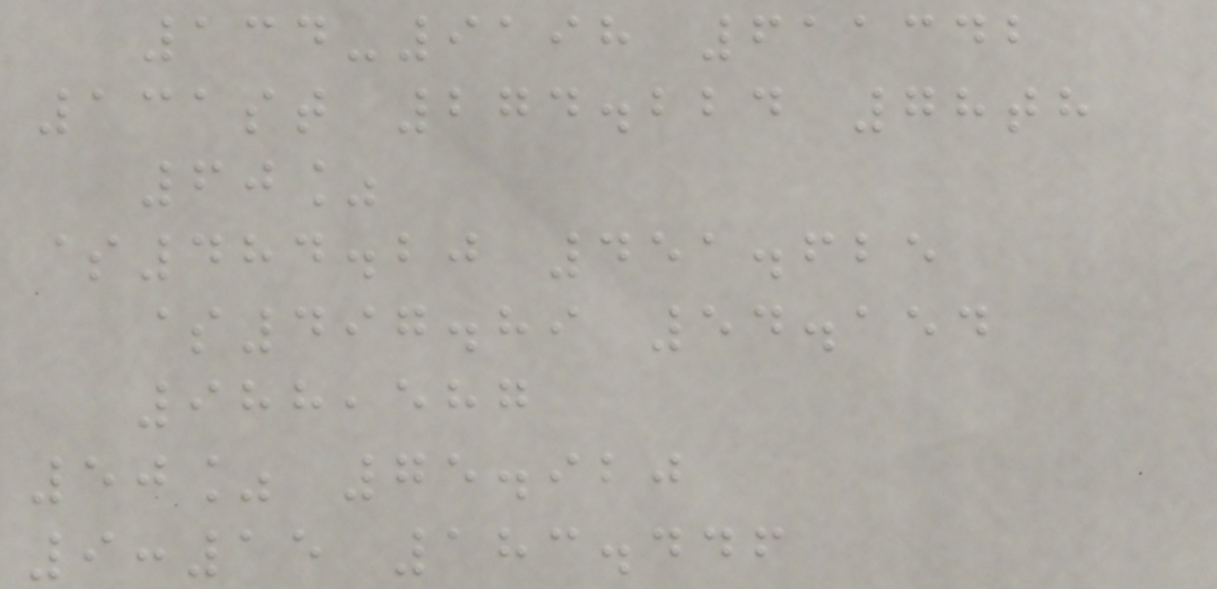134-9198 611342
131st 274.224 78th
60%
$484.20 451.625
$497.89 54.154
988,587
50% 75.920
9:15 183.446
